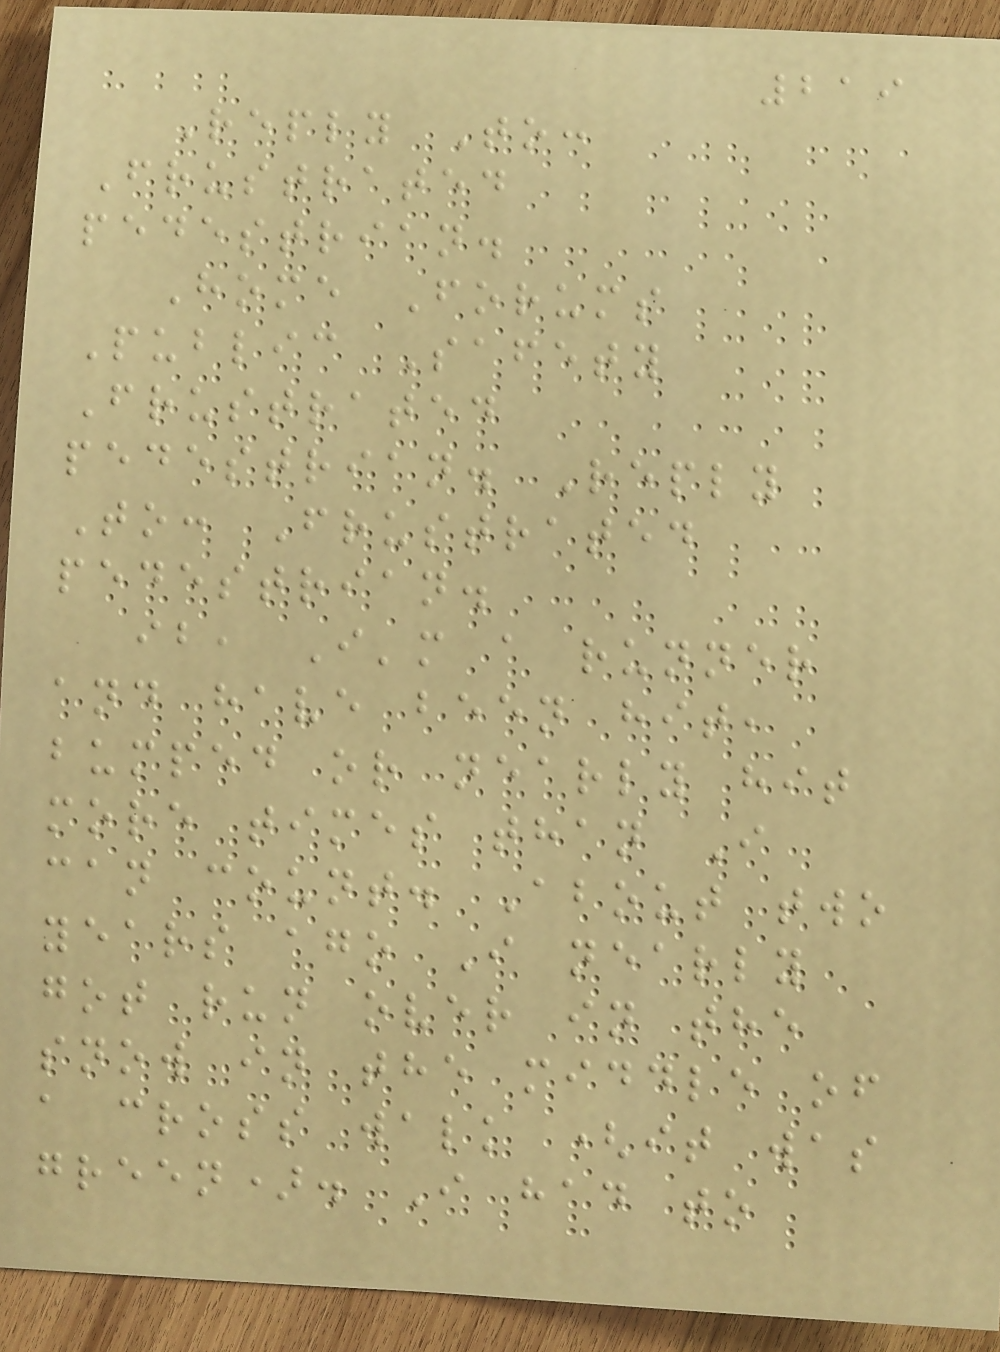219
Reply To:
Frustrated
pedestrian.
Home Forums
Public Safety
Frustrated
pedestrian. Reply
To: Frustrated
pedestrian.
ib, I'm a runner
and have been hit,
bumped or nearly hit
more times than I
can count. About two
years ago I nearly
got run over in the
snow in the middle of
a cross walk (it was
green). I had to
